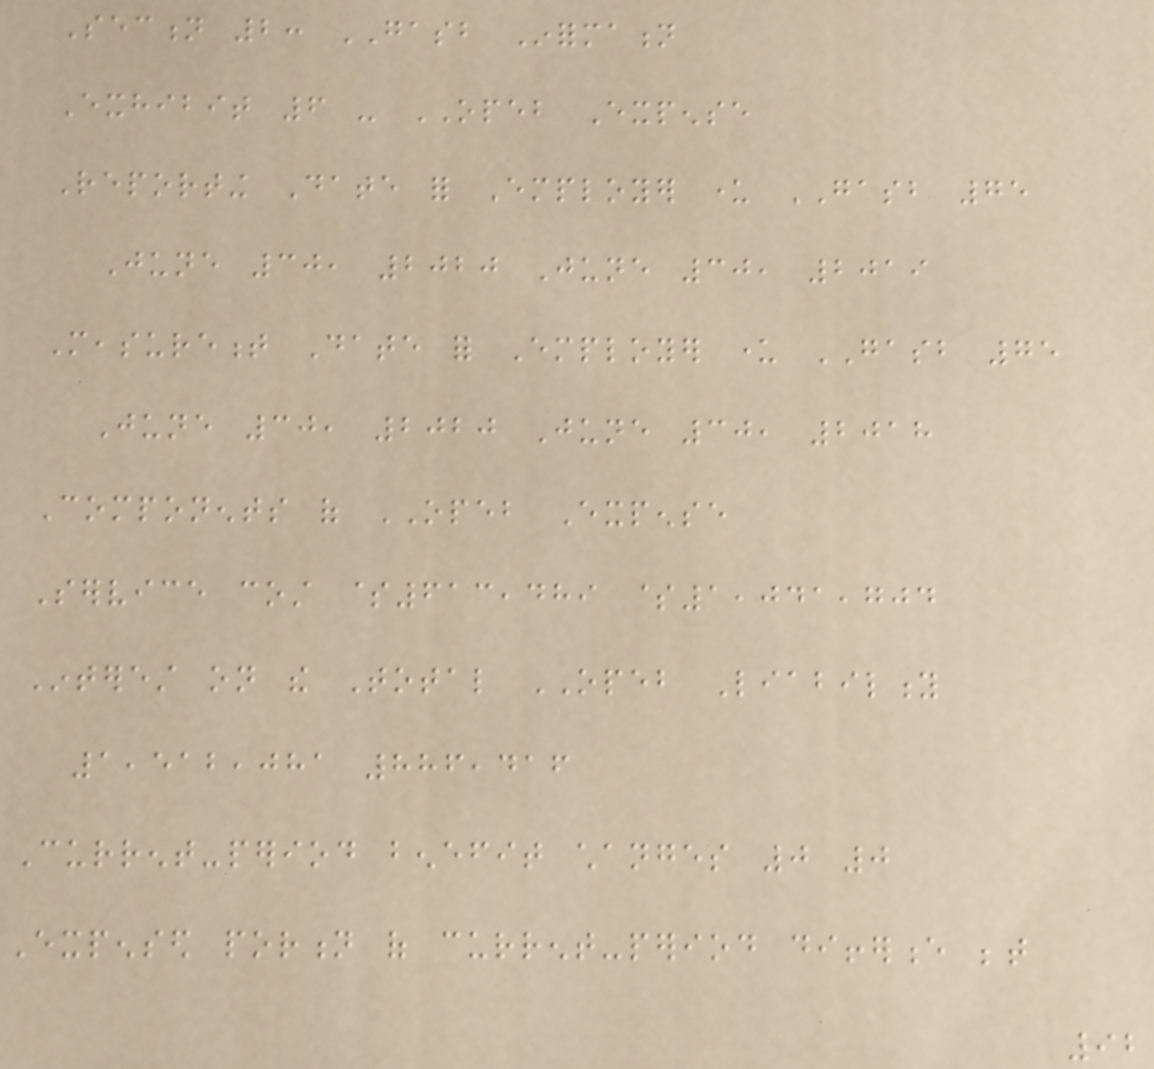Section 2: GASB Information
Exhibit 6 - OPEB Expense
Reporting Date for Employer under GASB 75
June 30, 2020 June 30, 2019
Measurement Date for Employer under GASB 75
June 30, 2020 June 30, 2018
Components of OPEB Expense
Service cost $613,489 $1,041,704
Interest on the Total OPEB Liability
1,512,081 886,416
Current-period benefit changes 0 0
Expensed portion of current-period difference between
92
